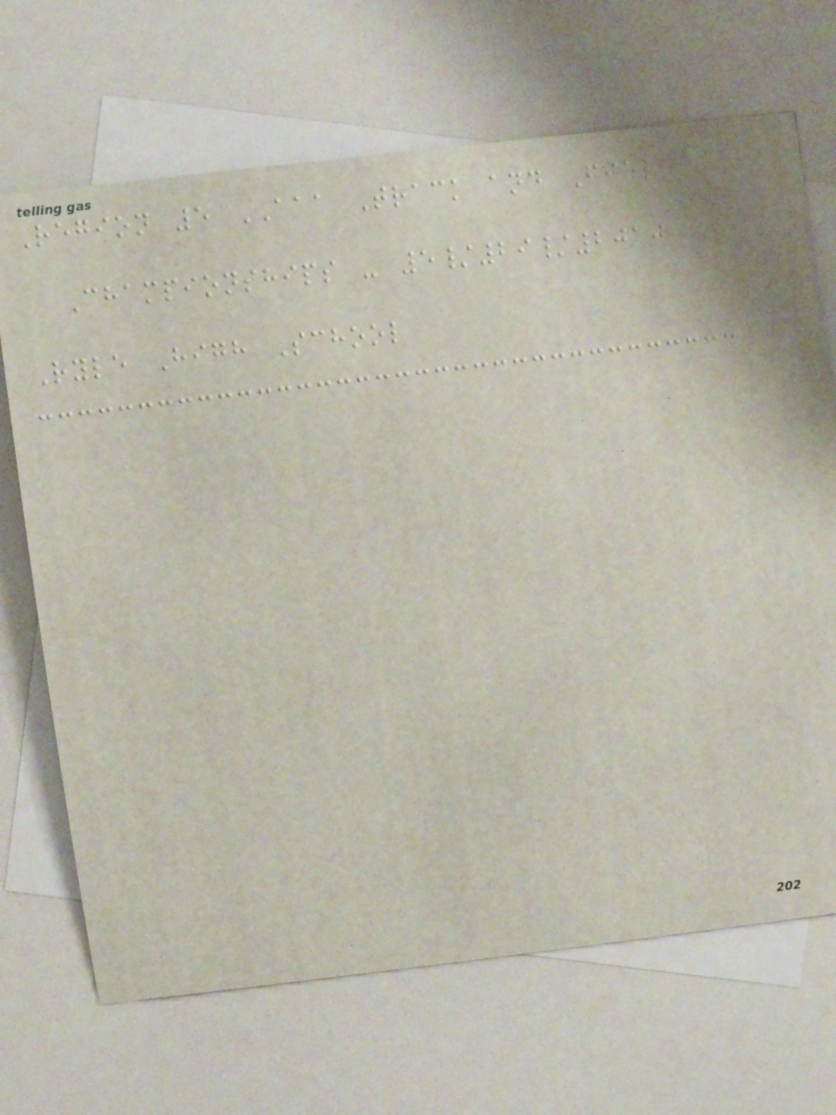Region 5 AAA Track and Field
Championships - 5/29/2010
Ryle High School
